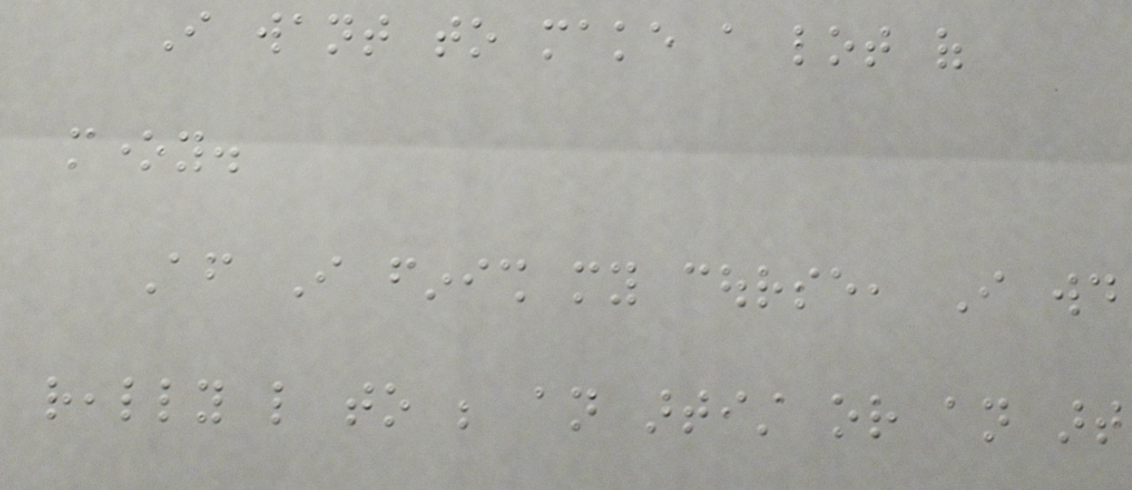I want to make a lot of
money.
After I finish my course, I would
really like to be an artist or an art
